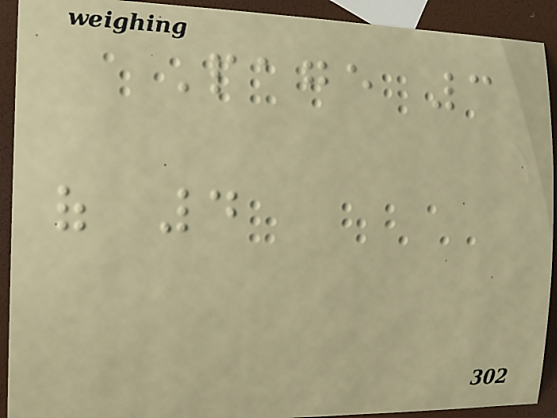Page 3
of 4
